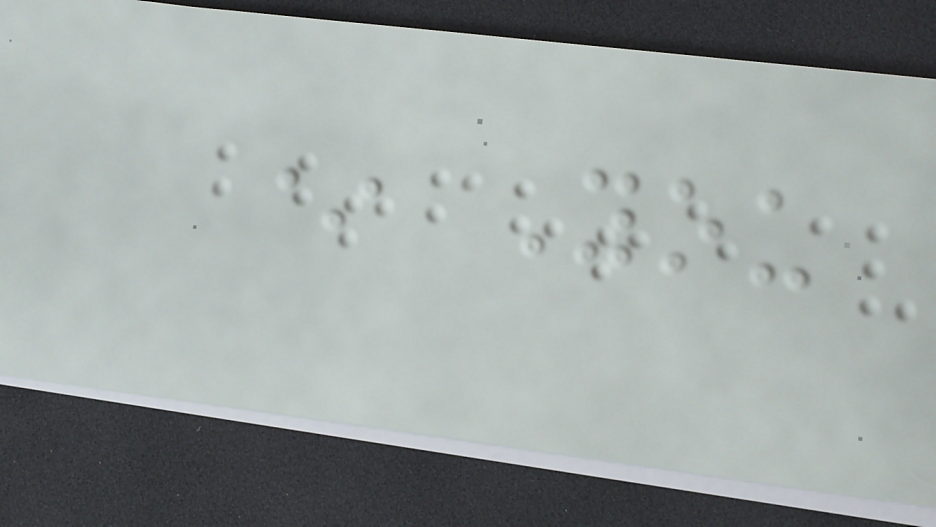* You
